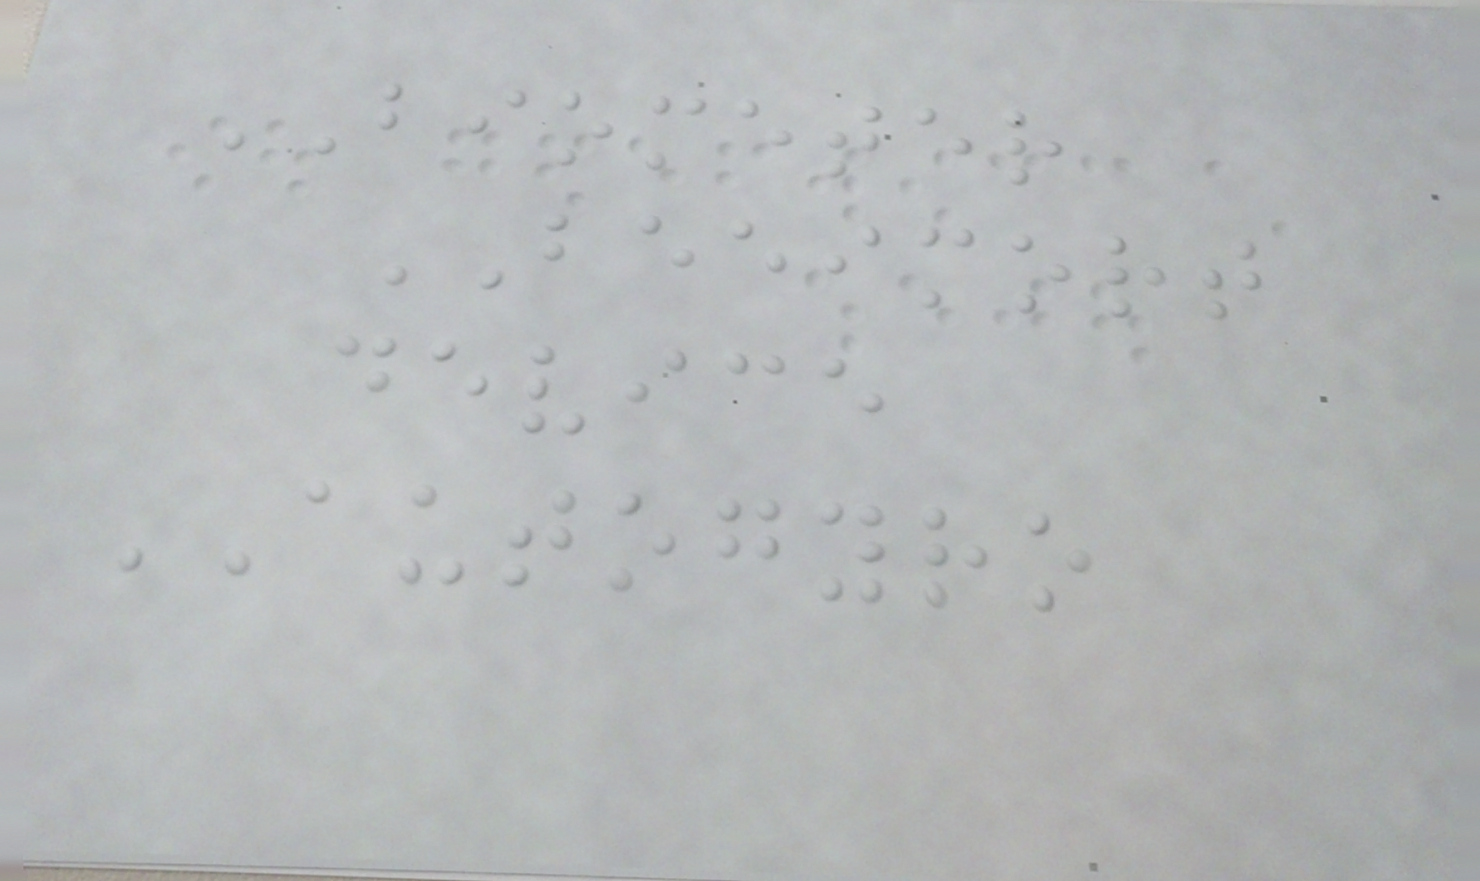BIOMETER
BEEIMORT
device
AUTOGYRO
